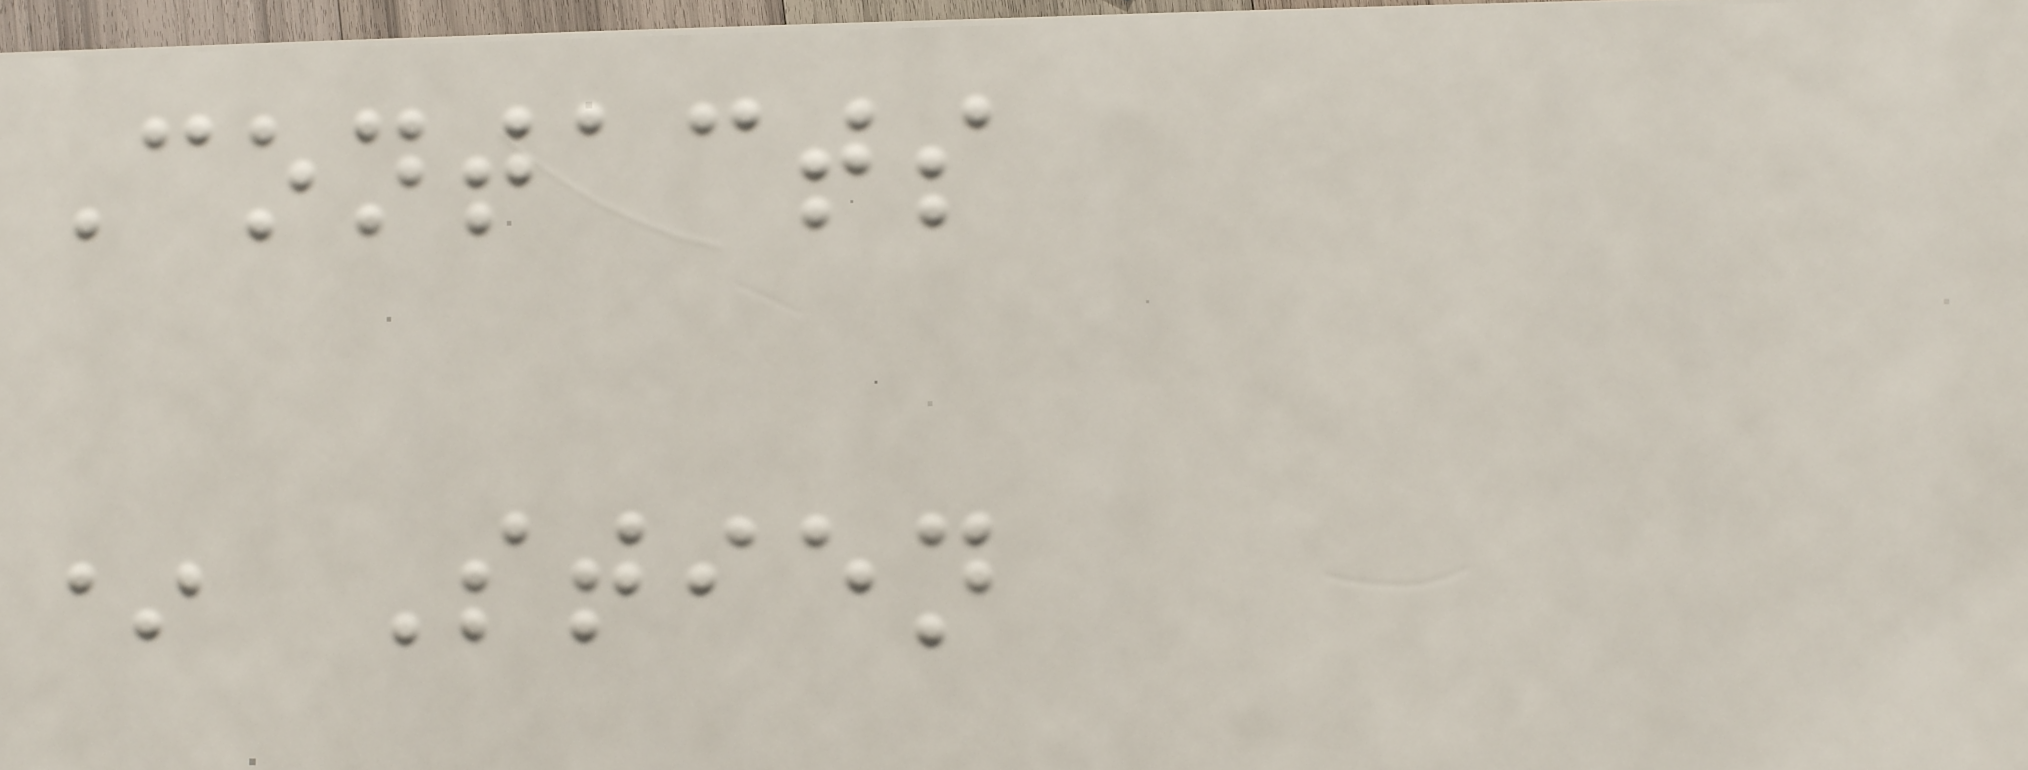Contacts
* Stien
